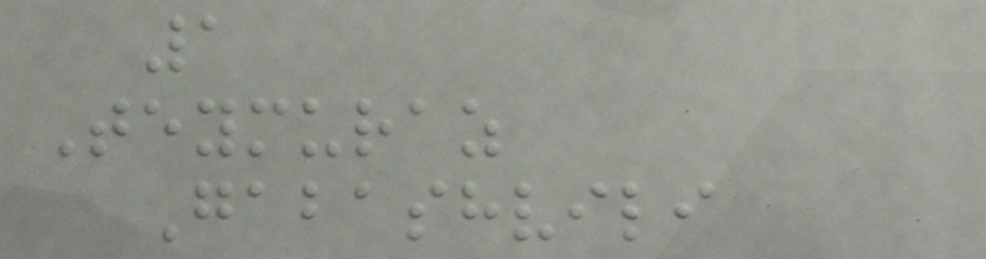1
Teymuraz
Gabashvili
